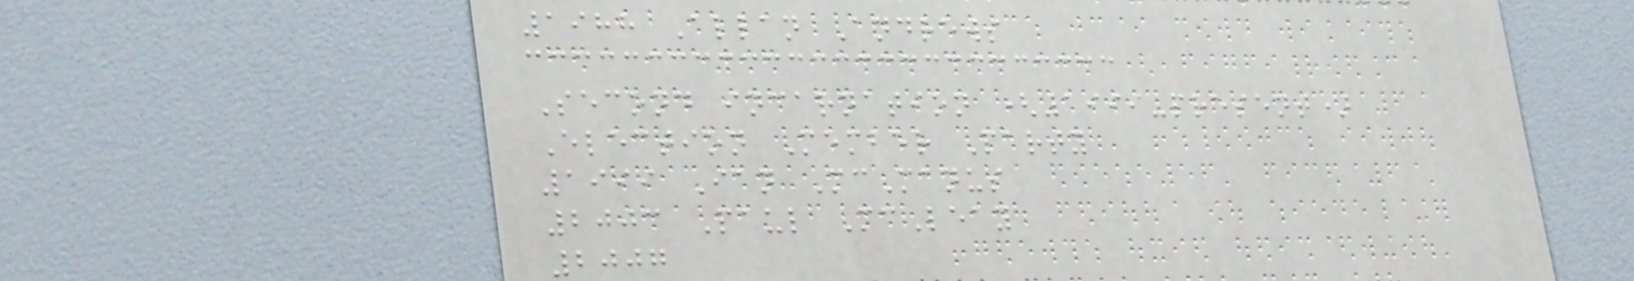1988 Allan Andrews
Second incarnation (1999-present)
Election Member Party
1999 Ian McManus
2003 Paul McLeay
2007
